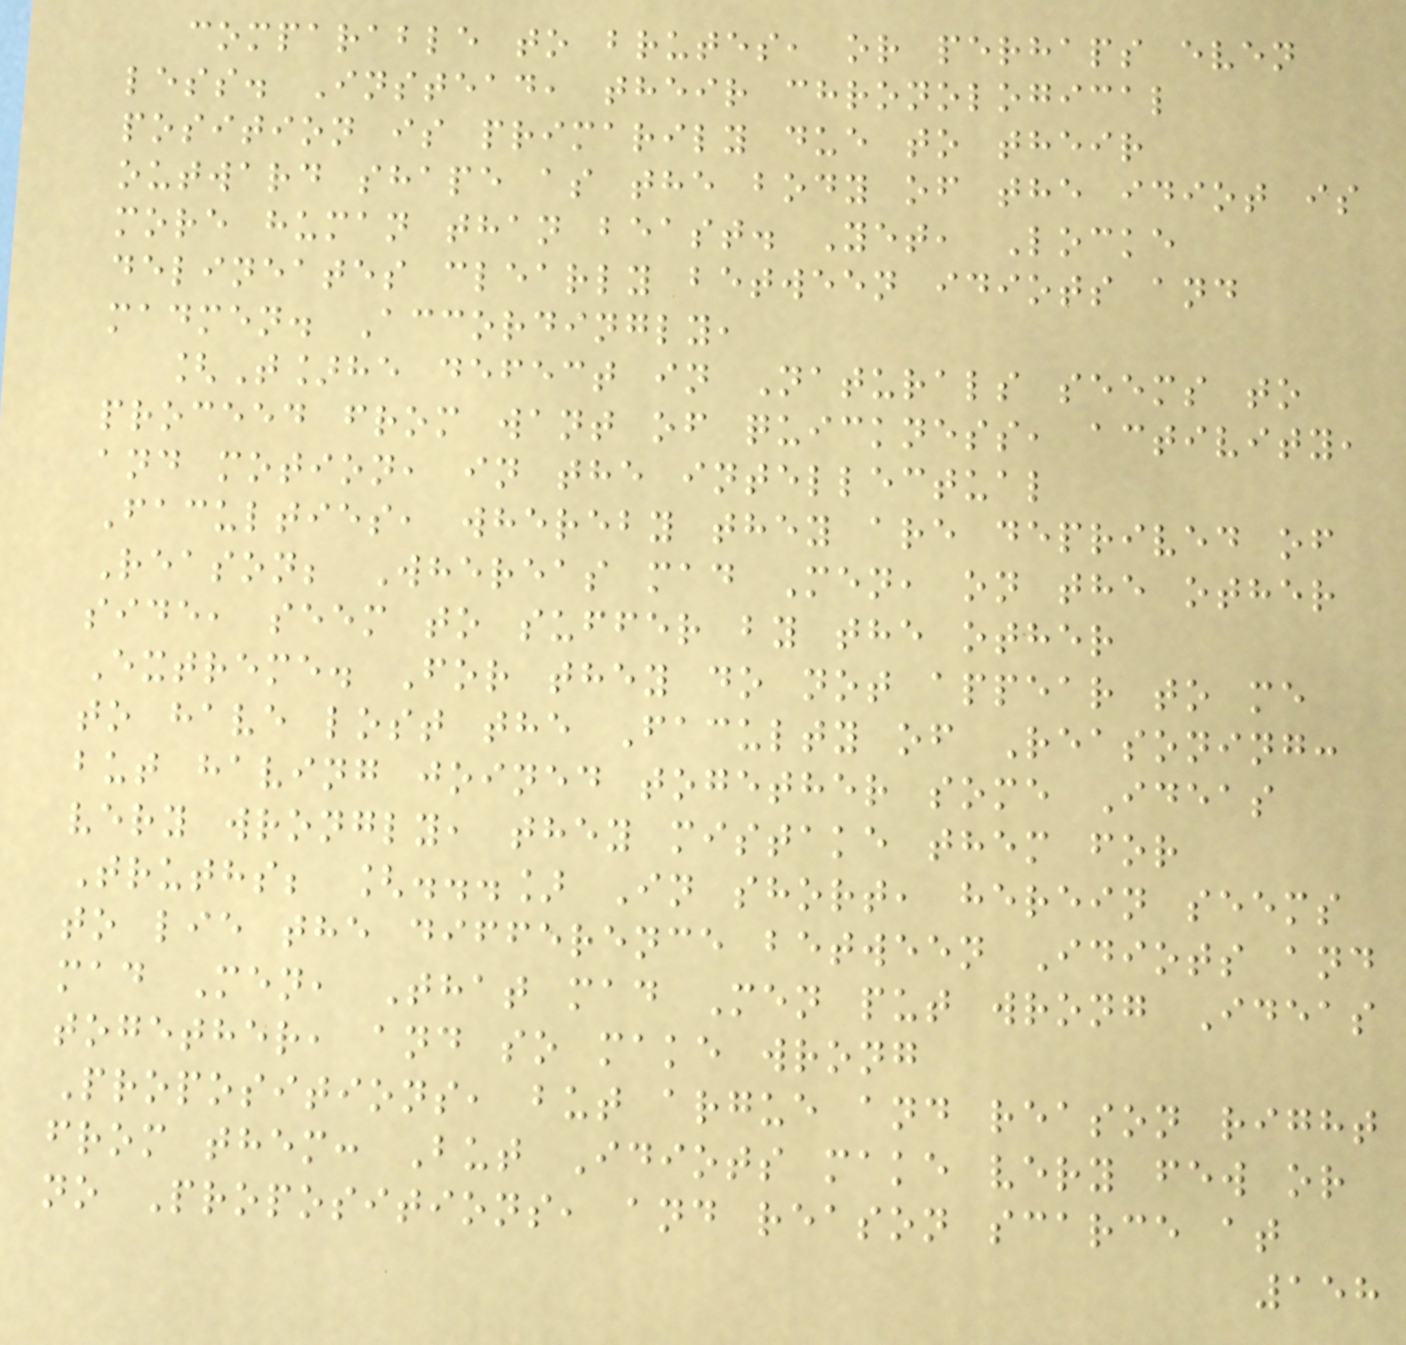comparable to brutes, or perhaps even
less. Instead, their chronological
position is primarily due to their
outward shape as the body of the idiot is
more human than beast. Yet, Locke
delineates clearly between idiots and
madmen. Accordingly,
[T]he defect in Naturals seems to
proceed from want of quickness, activity,
and motion, in the intellectual
Faculties, whereby they are deprived of
Reason; Whereas mad Men, on the other
side, seem to suffer by the other
Extreme. For they do not appear to me
to have lost the Faculty of Reasoning:
but having joined together some Ideas
very wrongly, they mistake them for
Truths; [...] In short, herein seems
to lie the difference between Idiots and
mad Men, That mad Men put wrong Ideas
together, and so make wrong
Propositions, but argue and reason right
from them: But Idiots make very few or
no Propositions, and reason scarce at
158
